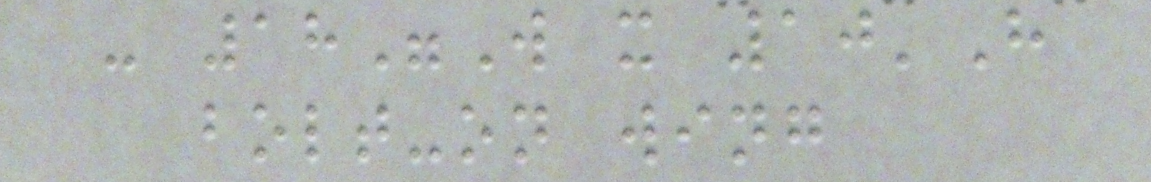- 18"W x 10'H
bolt-on wing
